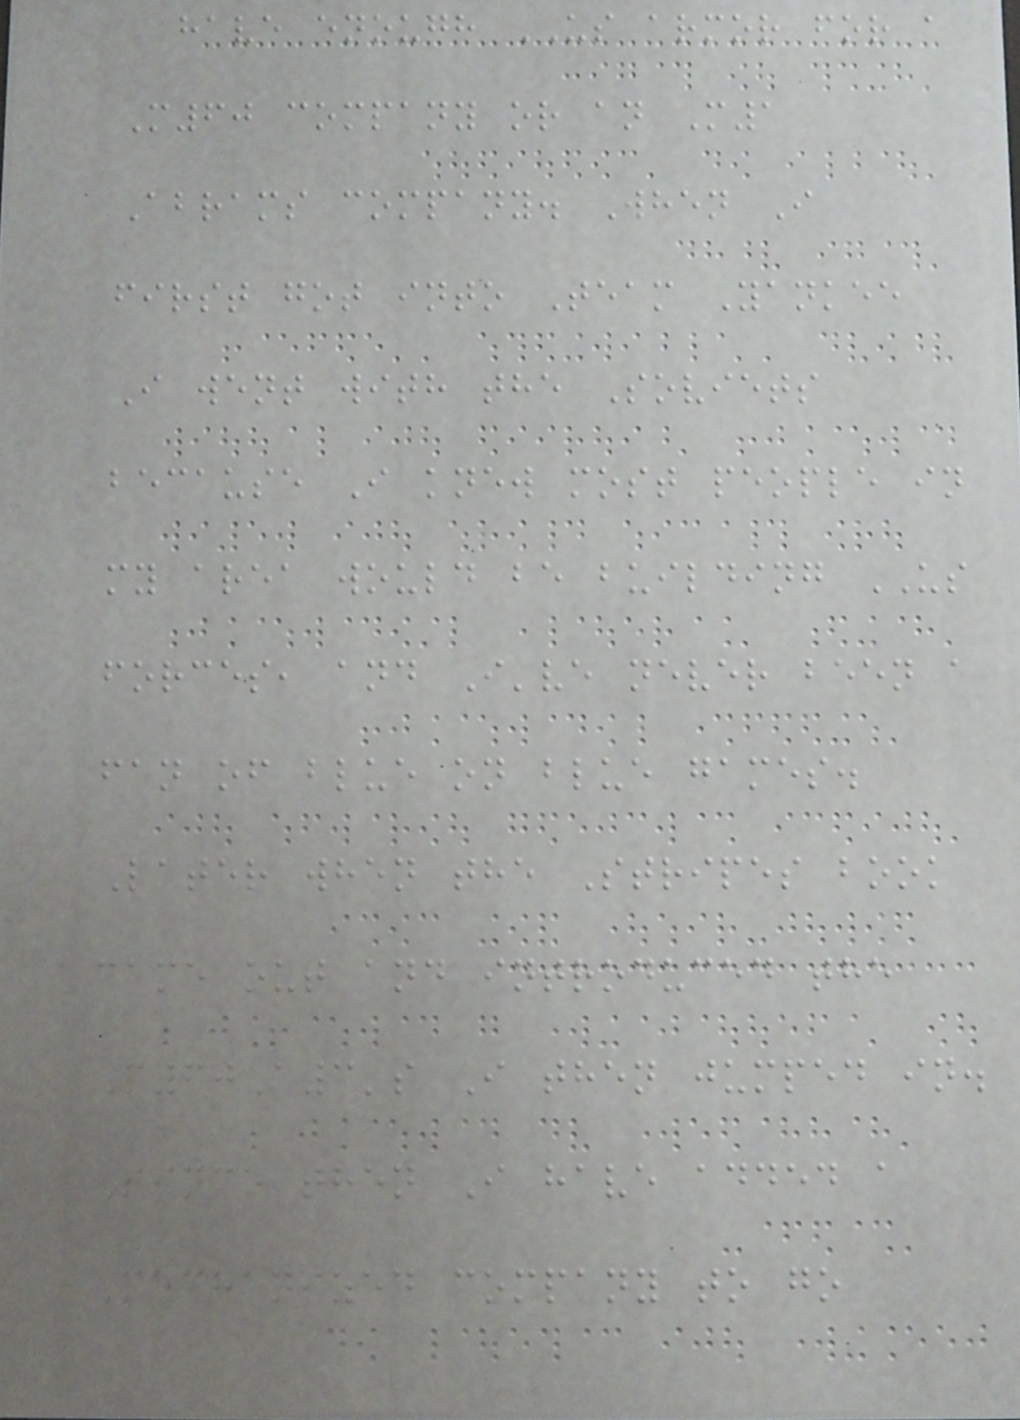have enough US armor for a
M60 company or an M1
Abrams company. When I
first got into Team Yankee
I went with the Soviets
because I knew most people in
my area would be building US
forces, and I've never been a
fan of blue on blue games.
Later when the Stripes book
came out and introduced the
M60A3's I then jumped in.
Since then I have added a
Mechanized company to go
